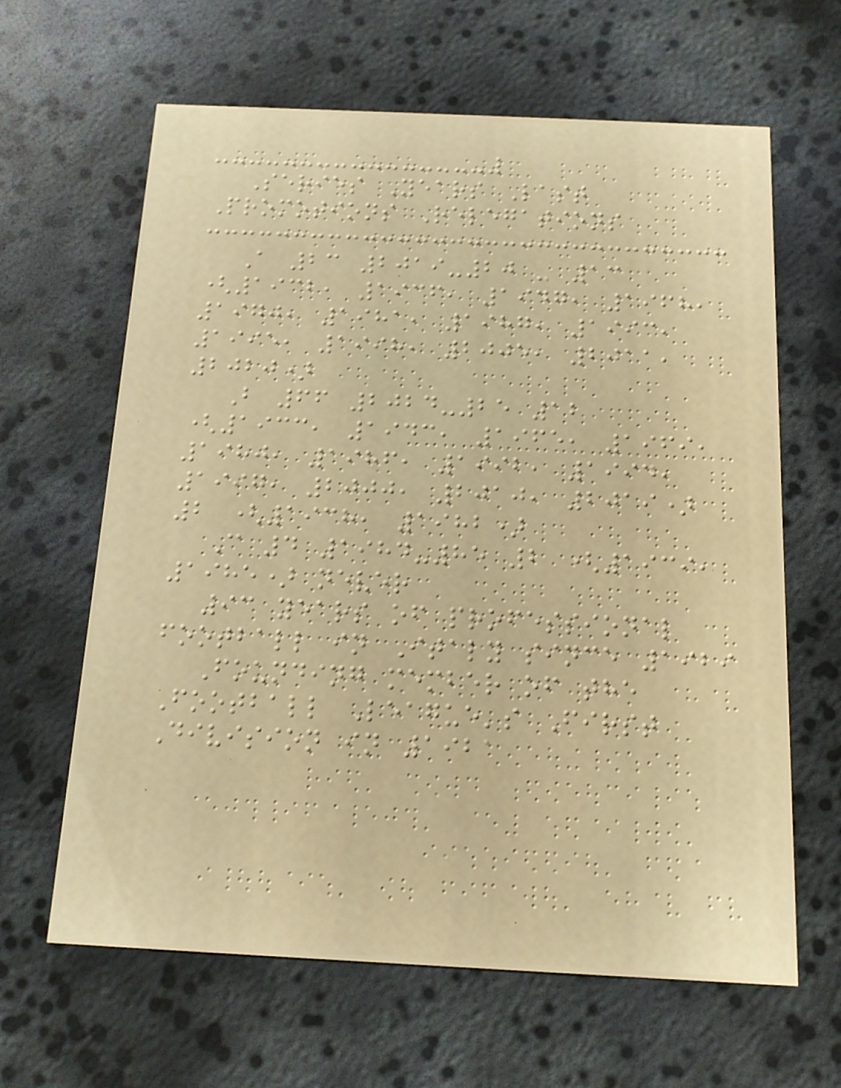Series Years Last
Promotions Relegations
A 23 2019-20 - 13
(1932, 1936, 1947, 1968,
1970, 1981, 1987, 1993,
1995, 1998, 2005, 2011,
2020)
B 66 2024-25 12
(1933, 1943, 1965, 1969,
1980, 1986, 1992, 1994,
1997, 2000, 2010, 2019)
2 (1938, 1982)
C 4 1984-85 2 (1939,
1985) never
93 years of professional
football in Italy since 1929
Founding member of the
Football League's First
Division in 1921
